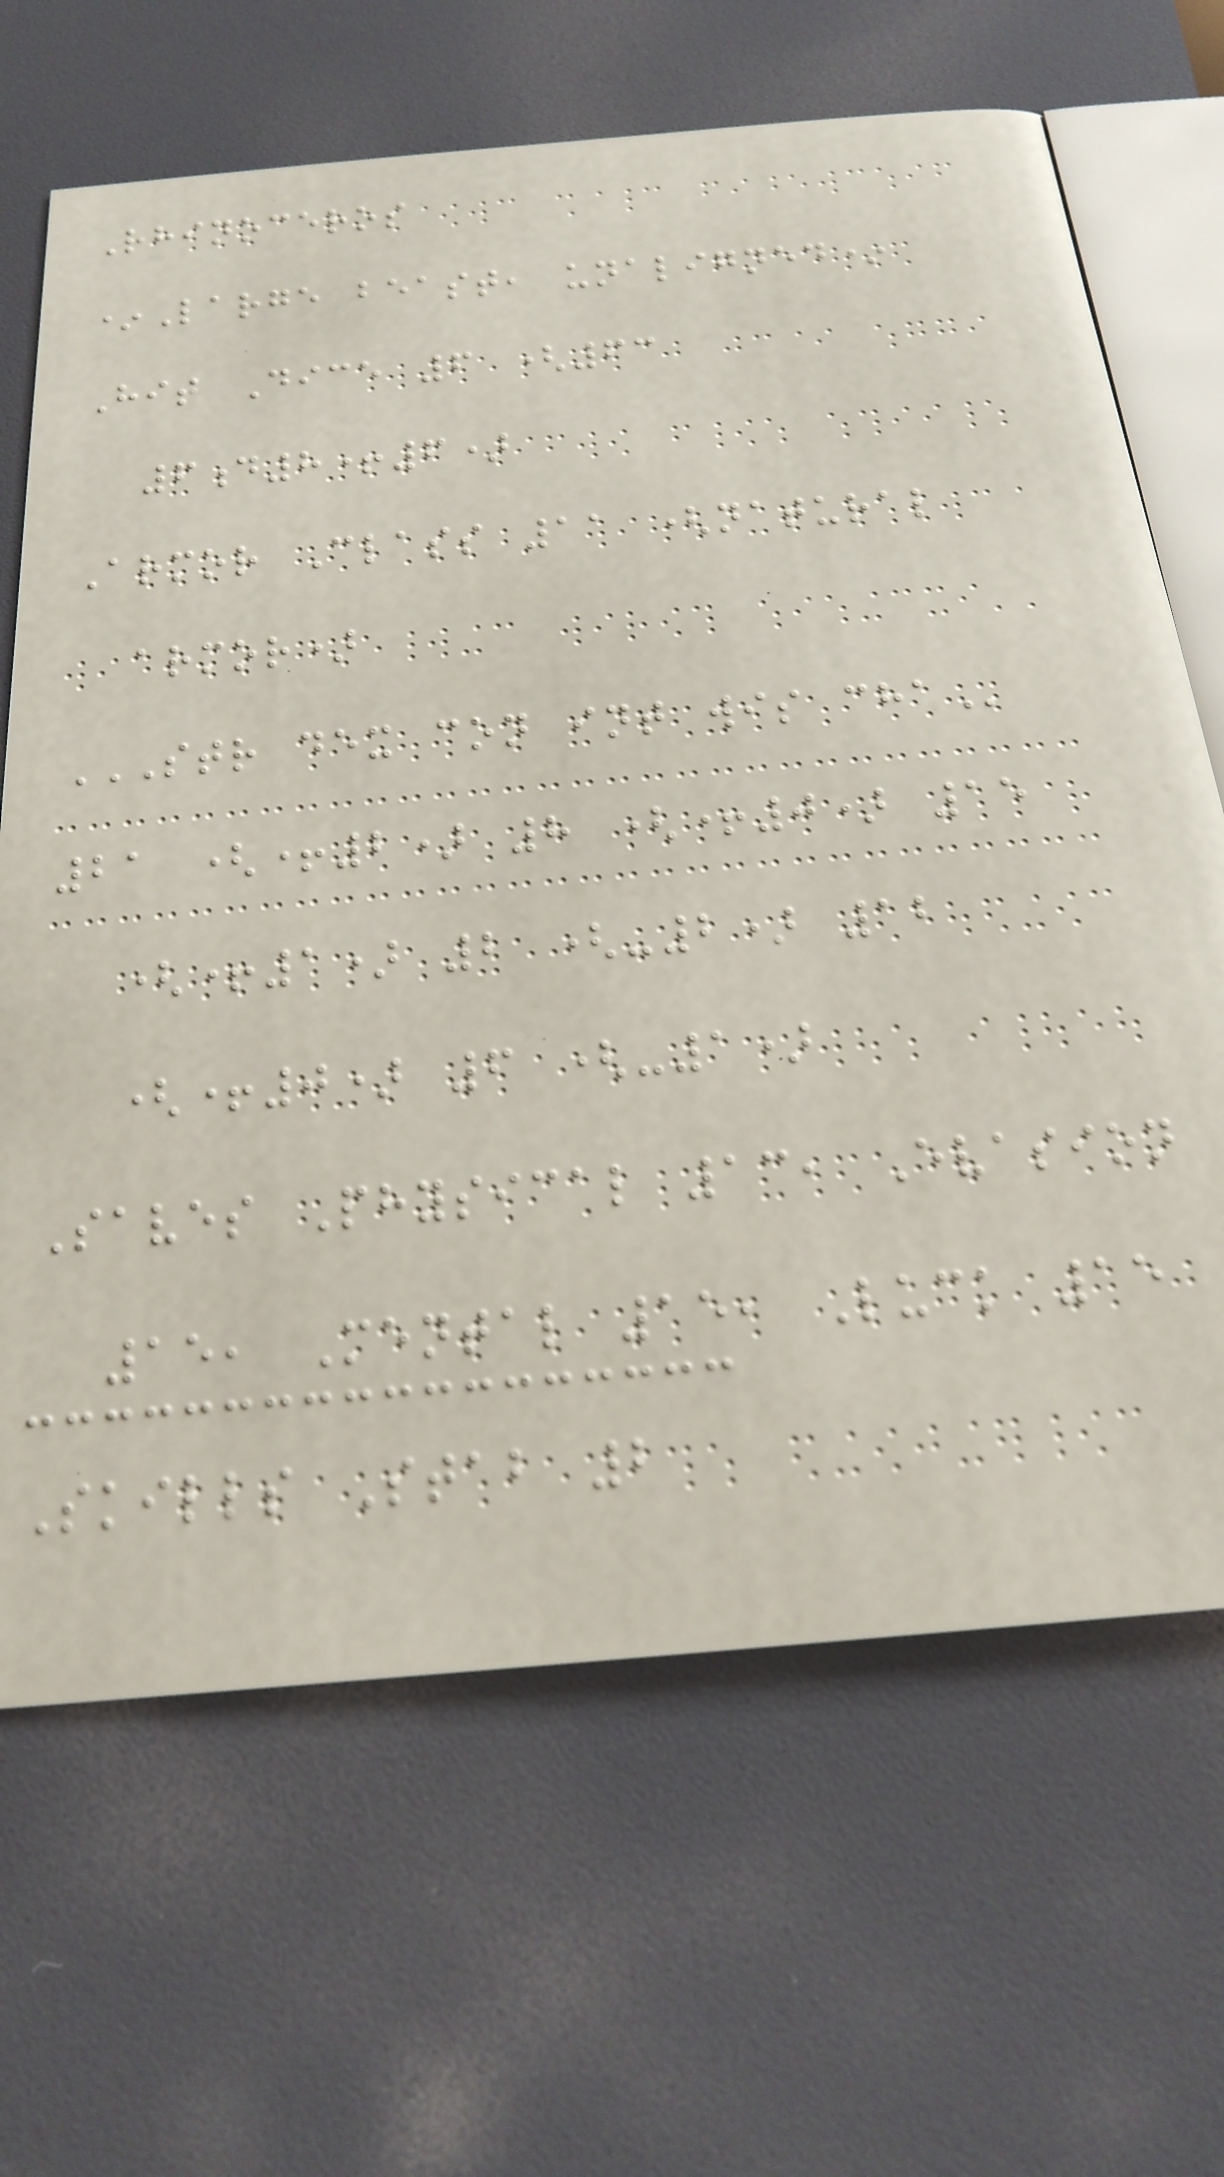Rhinoceros
*Large beast, unaligned*
Hit Dice 6 (63
6d8+6)
Armor Class 11 (natural
armor)
STR DEX CON INT WIS CHA
21 (+2) 8 (+0) 15
(+1) 2 (-2) 12
(+0) 6 (-1)
Saves Physical 13, Evasion
15, Mental 15, Luck 15
Skills Stab 2
